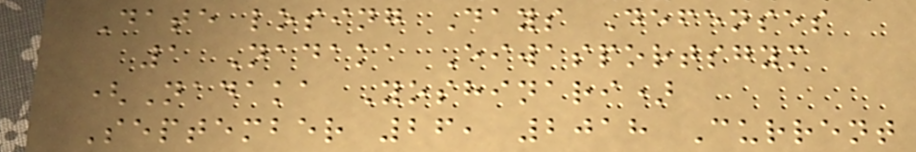Date losing Days Defenses
1 Nadaka Eiwasportsgym
(Nadaka Yoshinari)
September 26, 2018 Current
